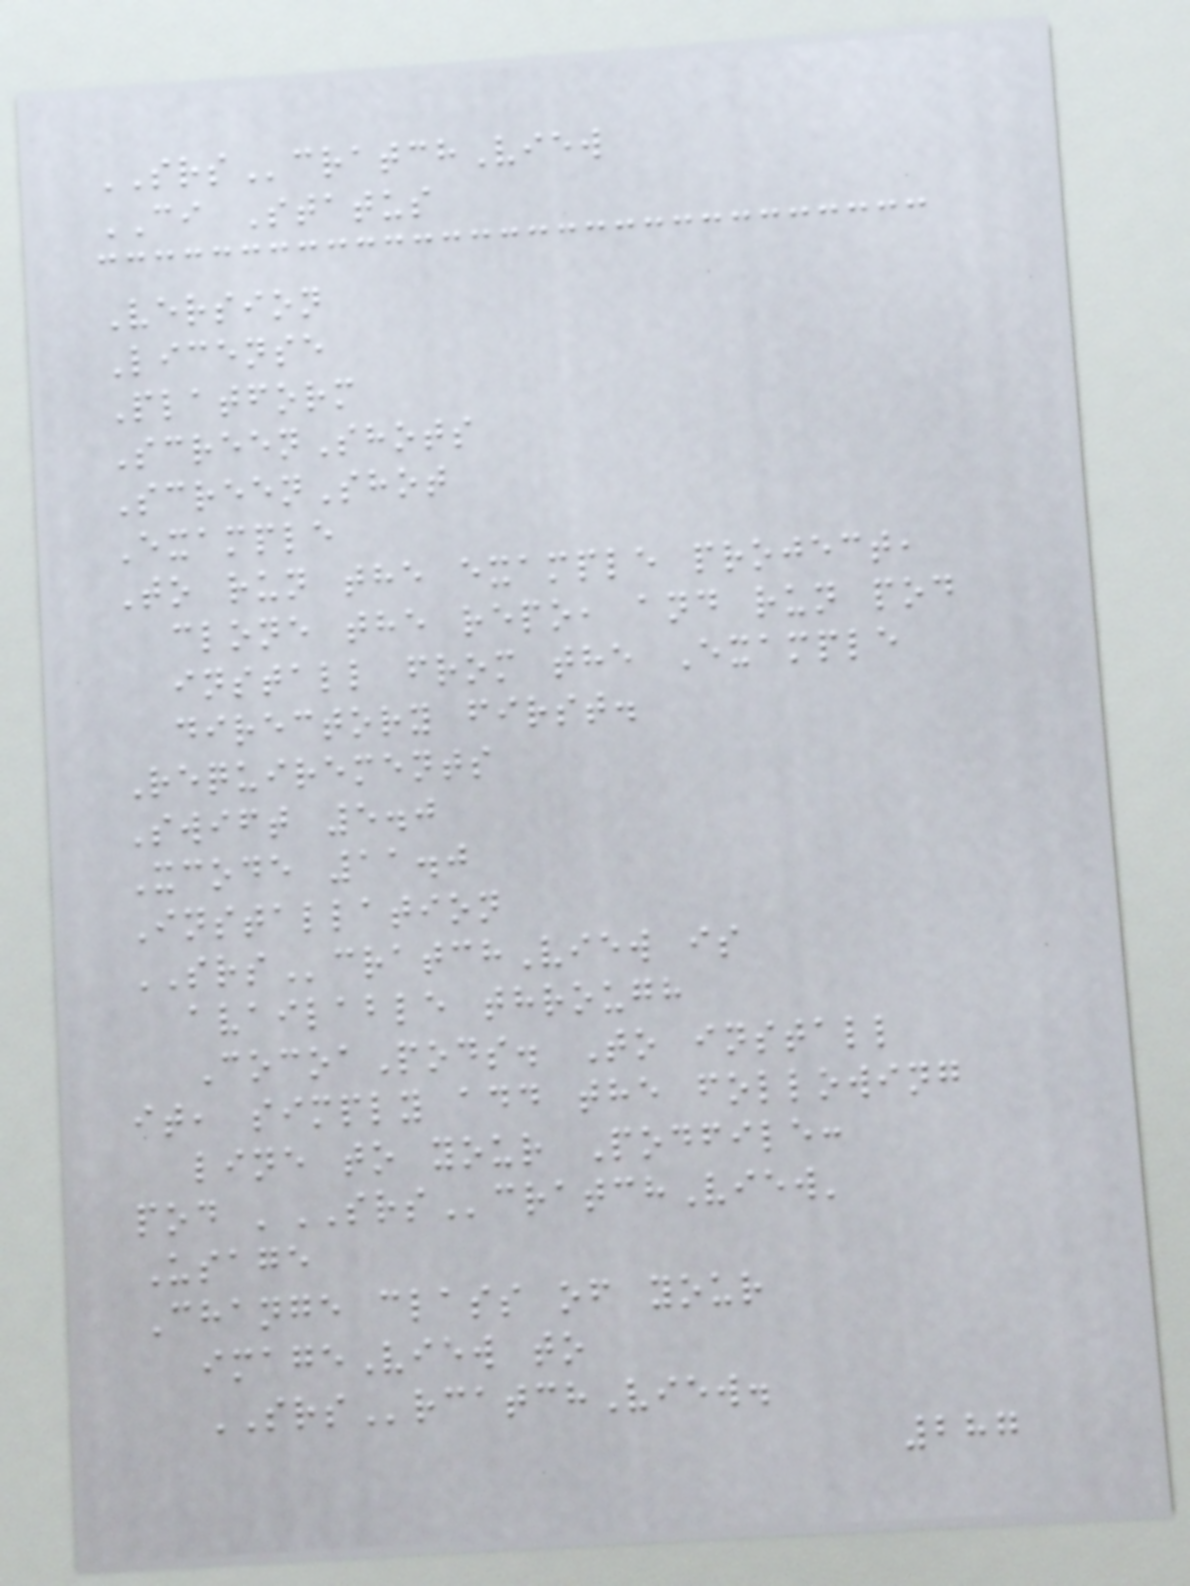SRScratchView
CI Status
Version
License
Platform
ScreenShots
ScreenShot
Example
To run the example project,
clone the repo, and run pod
install from the Example
directory first.
Requirements
Swift 5.0
Xcode 11.0
Installation
SRScratchView is
available through
CocoaPods. To install
it, simply add the following
line to your Podfile:
pod 'SRScratchView'
Usage
Change class of your
imageView to
SRSrcatchView.
287
